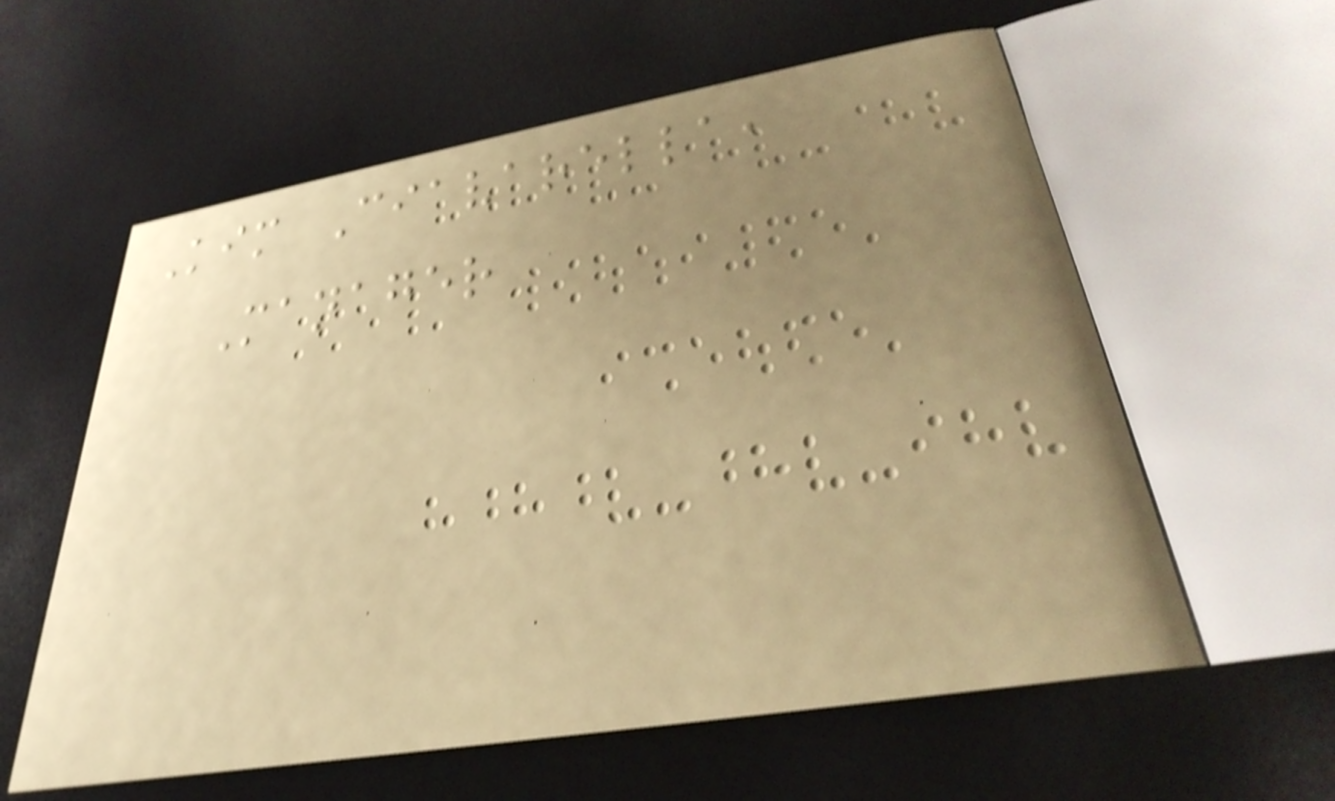Kim Ciavarella,
Manager
